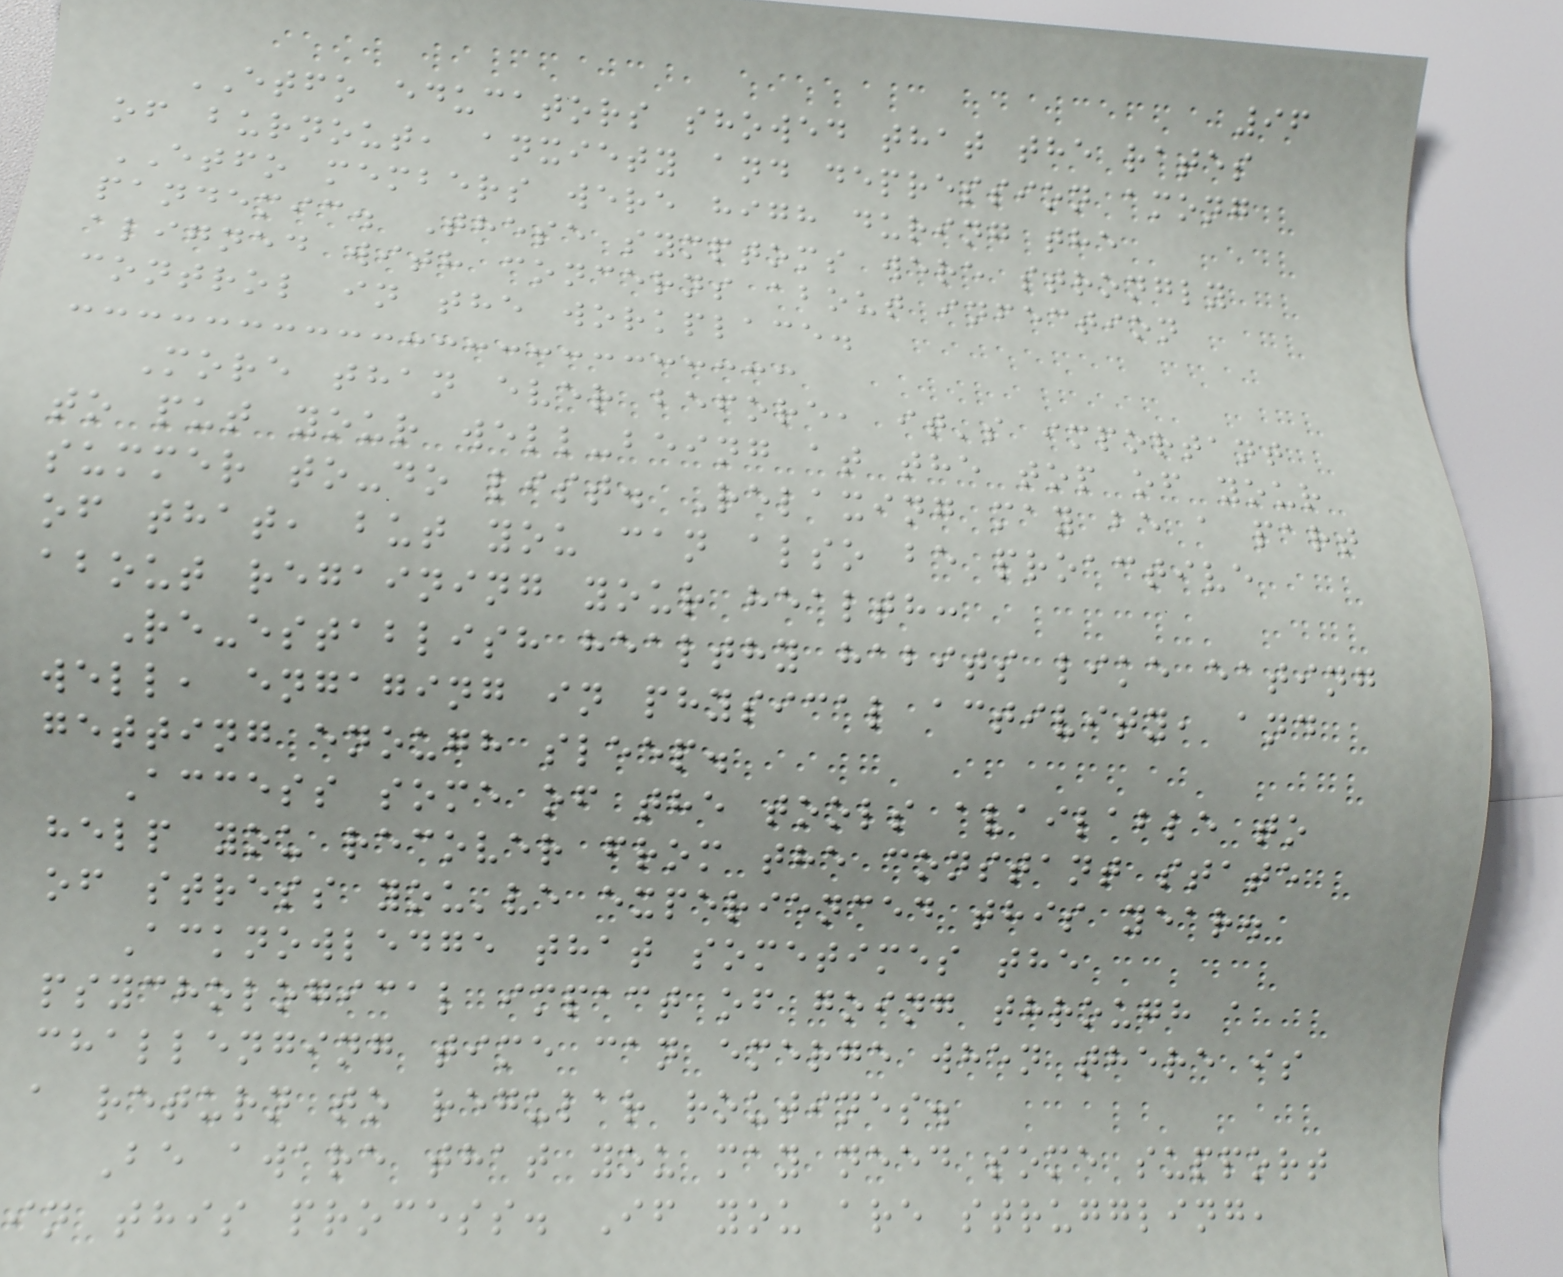96
ETFO educators showed that the rates
of burnout, anxiety and depression among
ETFO members were high during the
pandemic. These symptoms were strongly
aligned with concerns about infection
control in the workplace.
More than ever before, it's important
to put your well-being at the top of your
summer to-do list. Relaxing may be a part
of that, but you can also be proactive
about regaining your health:
Re-establish healthy habits like eating
well, engaging in physical activity, and
getting enough sleep.
Access some of the tools available to
help you recover from the constant state
of stress you've experienced this year.
Acknowledge that sometimes the
psychological impact of going through a
challenging time can emerge when there is
a return to regular routines.
Be aware that you may need some support
in this process. If you are struggling,
